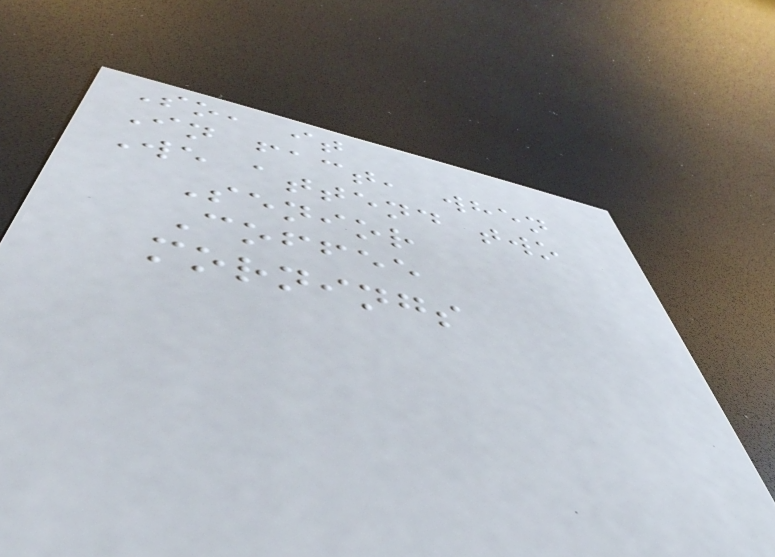So, it
In fact, when
We attend two
Senior
Coffee
mornings
